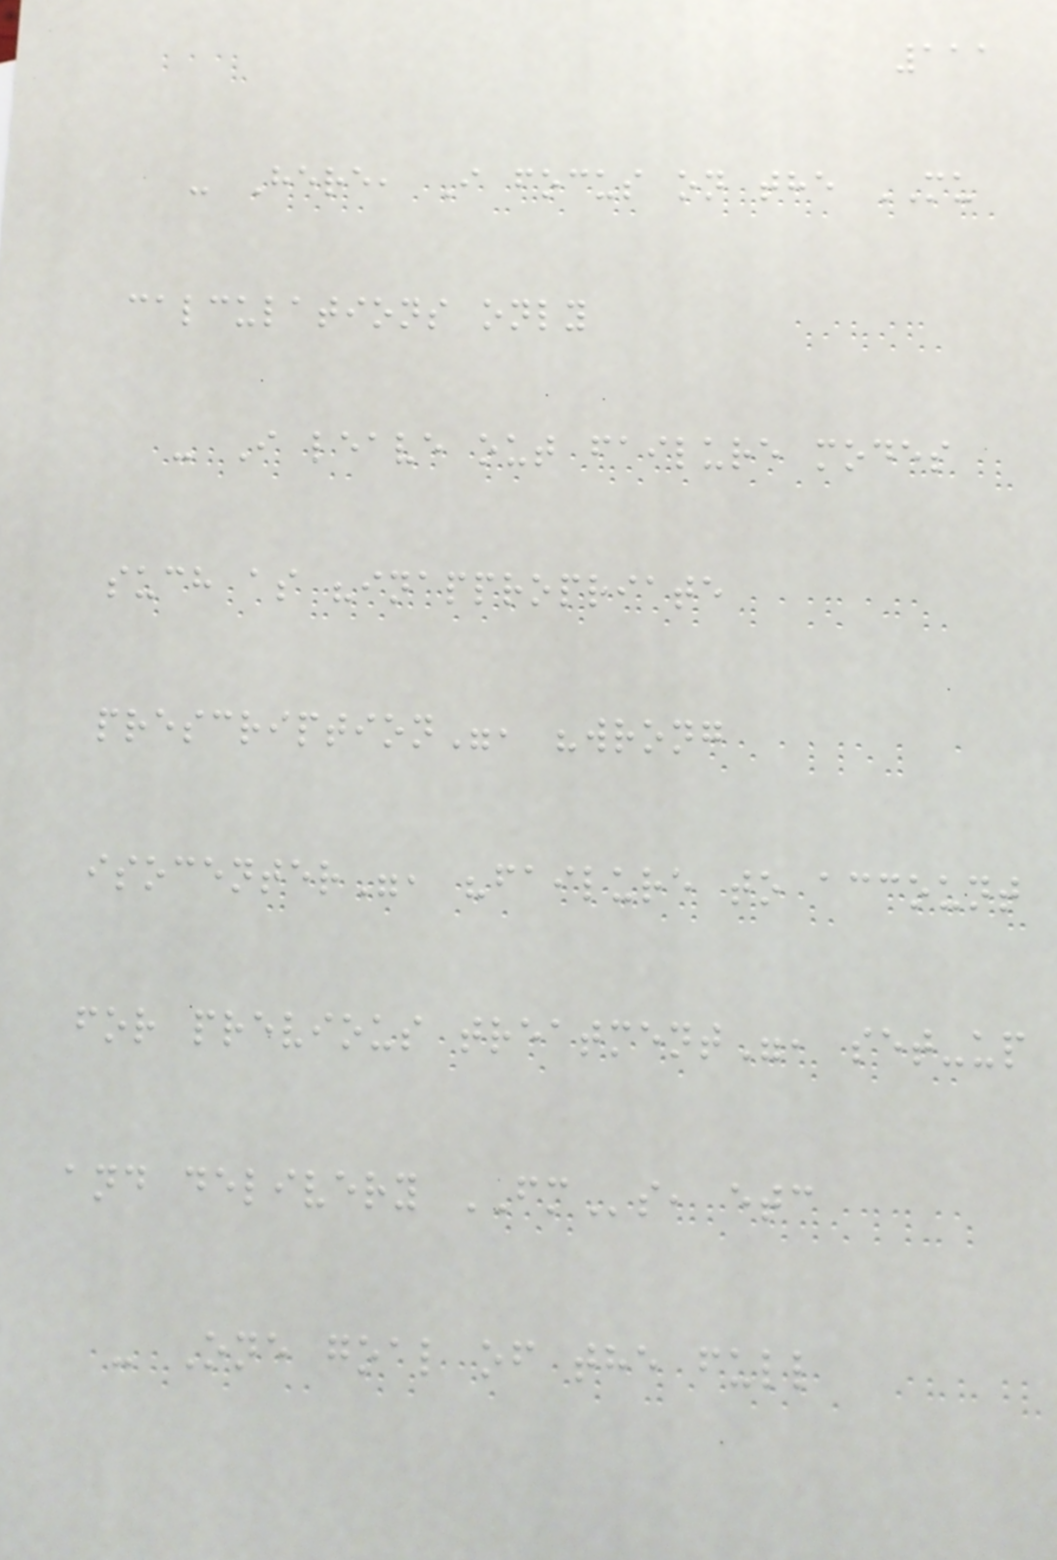111
- Here, I focus on the MU
calculations only
- I leave out failure modes
such as "inappropriate
prescription", "wrong
isocenter", "failure to account
for previous treatment", set-up
and delivery FMs, etc
- One goal of the full
